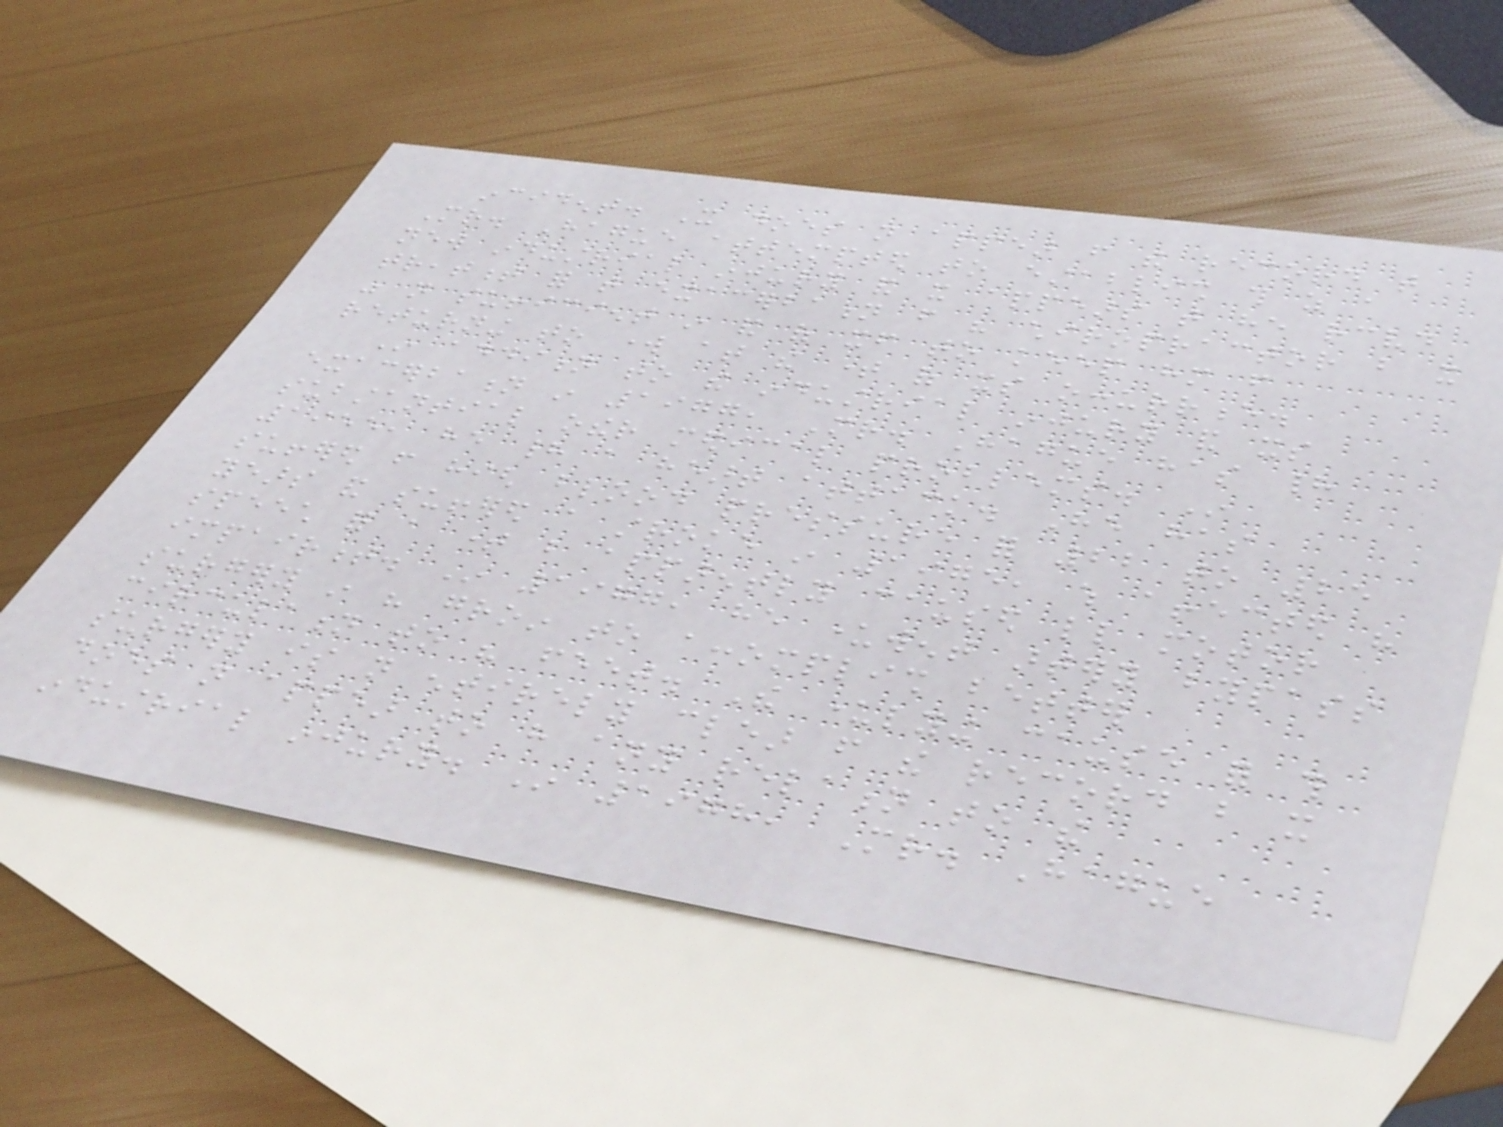incident. It does not appear from the record that
Mr. Hague attempted to establish this as a
new industrial injury and it appears that he received
treatment for that exacerbation from his chiropractor but it
was not sufficient in and of itself to keep him from
returning to work at the time of its occurrence.
In addition to the industrial injury and its
exacerbation in 1977, Mr. Hague has had
substantial other medical problems. In
1955, he had a heart attack. He has
suffered from high blood pressure for 22 to 25
years and suffered a stroke in 1975, which affected his
speech for a time but apparently caused little motor
impairment. In 1977, he underwent artery bypass
surgery in his groin to accomplish better
circulation to his feet. The underlying cause for this
surgery is not entirely clear from the record but it
does not appear to have any relation to the
industrial injury. In 1978, Mr. Hague
